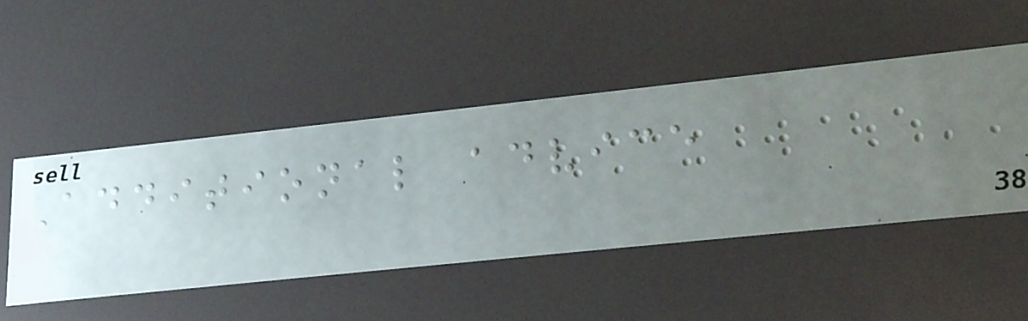Additional advice
